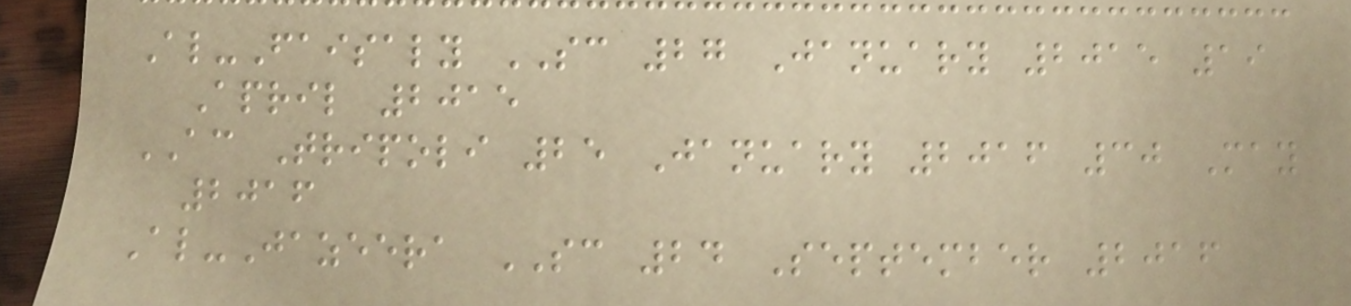Al-Faisaly SC 27 January 2015 19
April 2015
AC Tripoli 25 January 2016 30 May
2016
Al-Jazeera SC 24 September 2016
